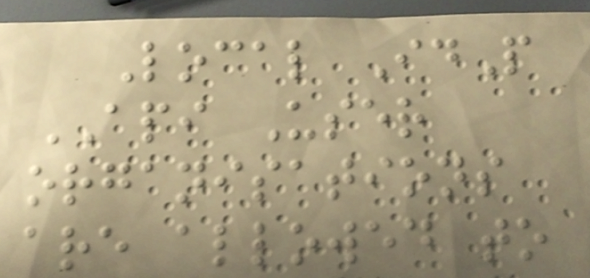Local IdP
API User
organisations
are allowed to
